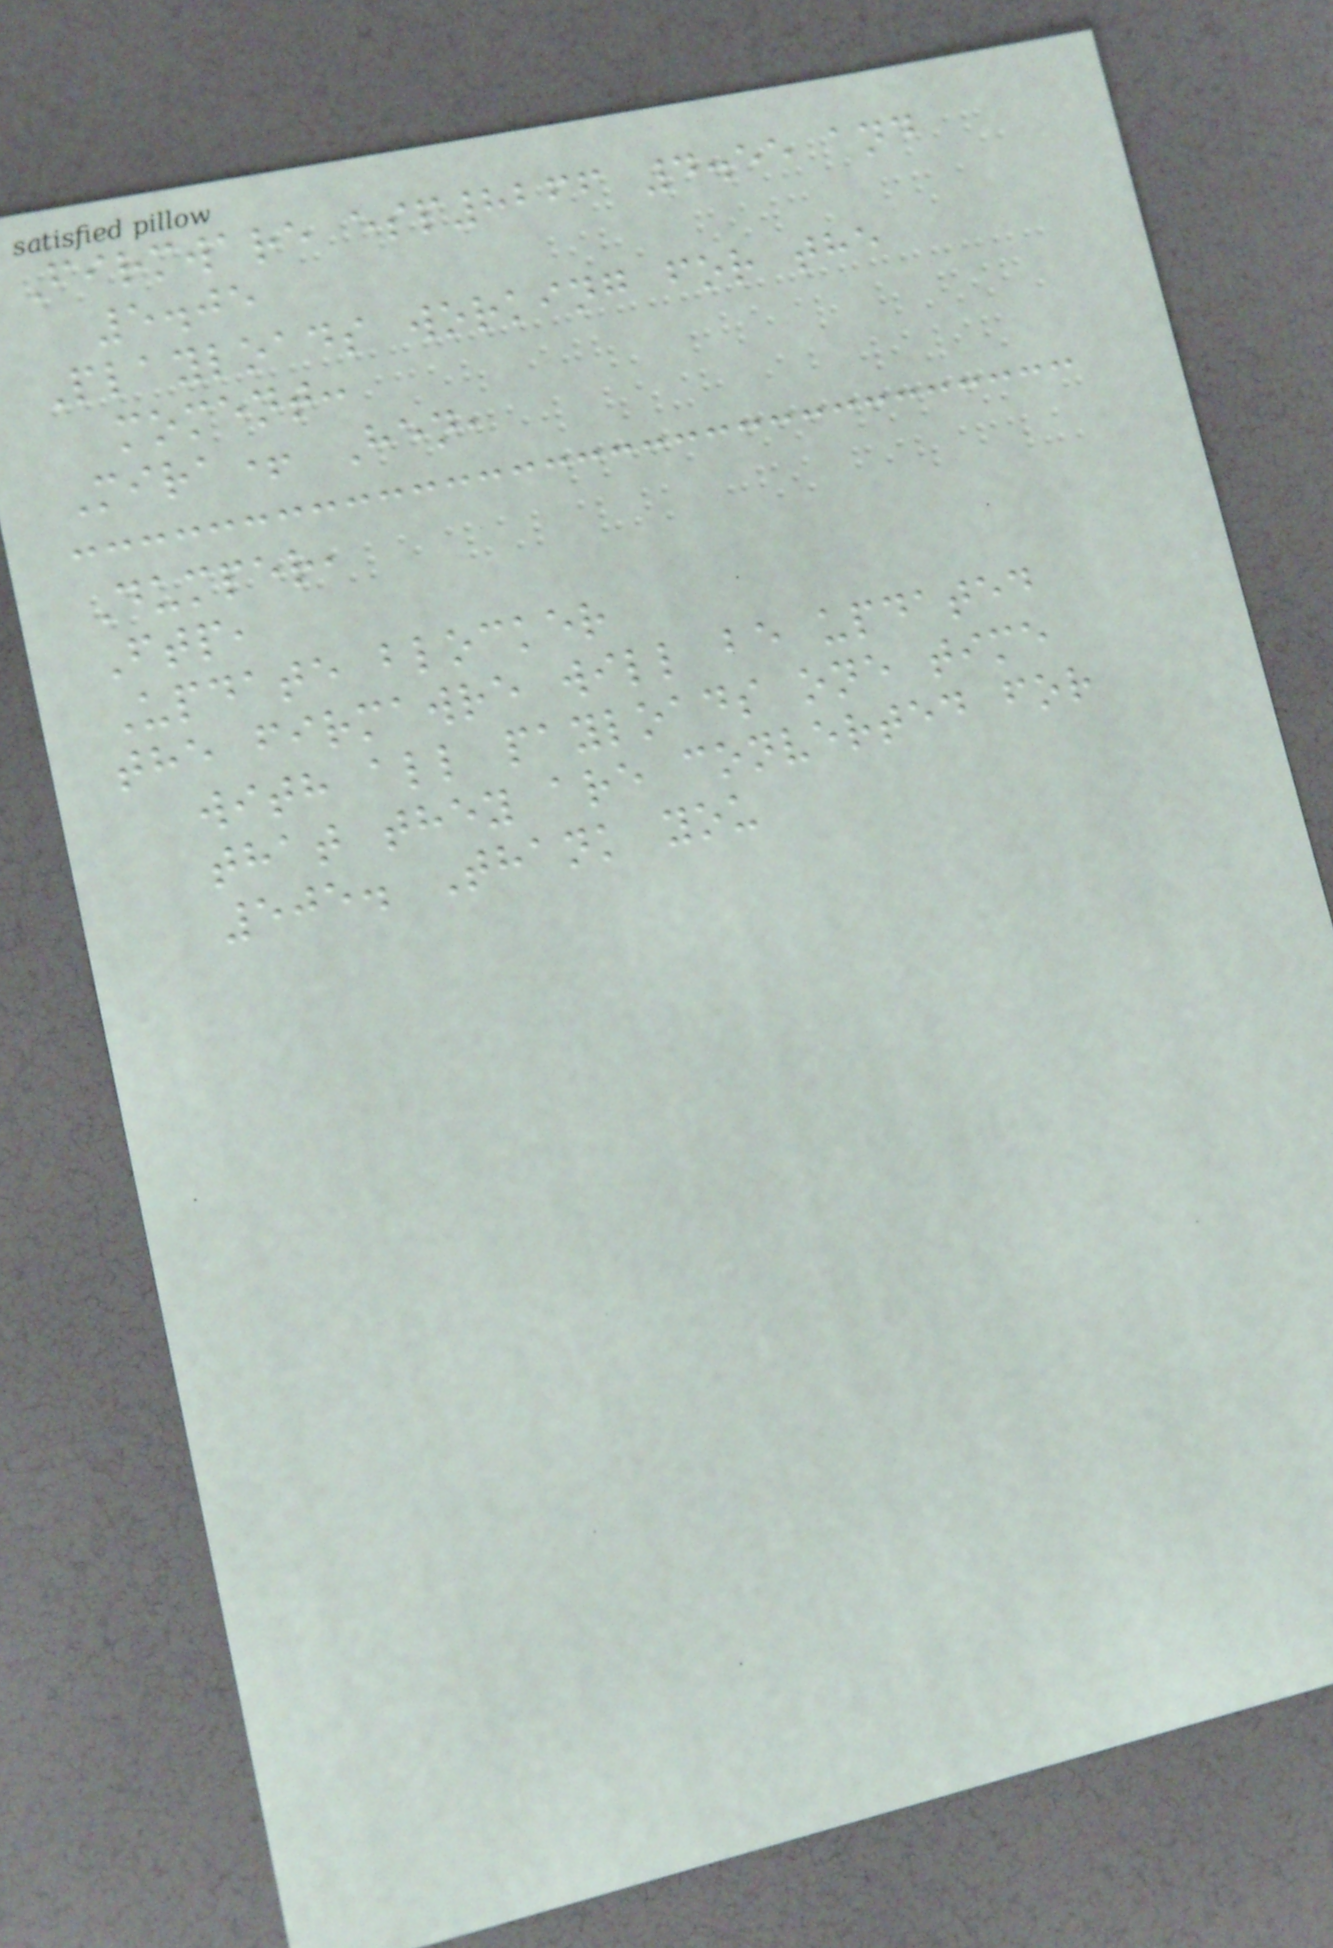Firmware esp8266 4.55 and
5.05
Playloads working for the
moment:
Mira+ Hen,
Dumper,
Ftp,
Update blocker
the firmawre will be updated
with all payloads one time
that they are converted for
505. Thank you
